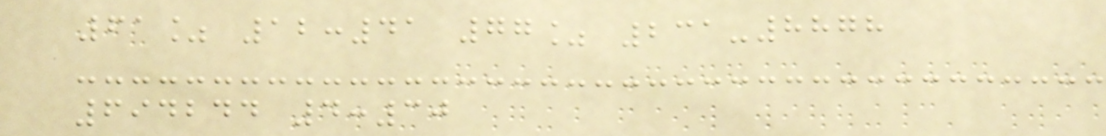61% 12:41 77% 231-8878
694244 4:30
